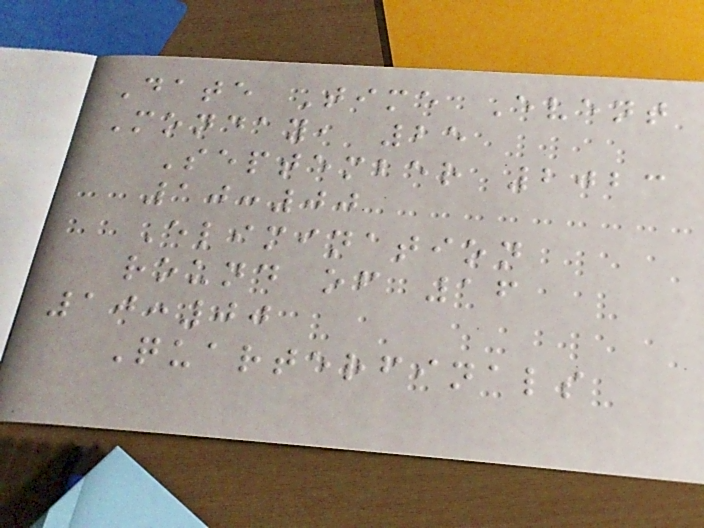Date Time Event
Monday, 25
September 2023
10:00
Elimination
round of 16
10:00
Quarterfinals
